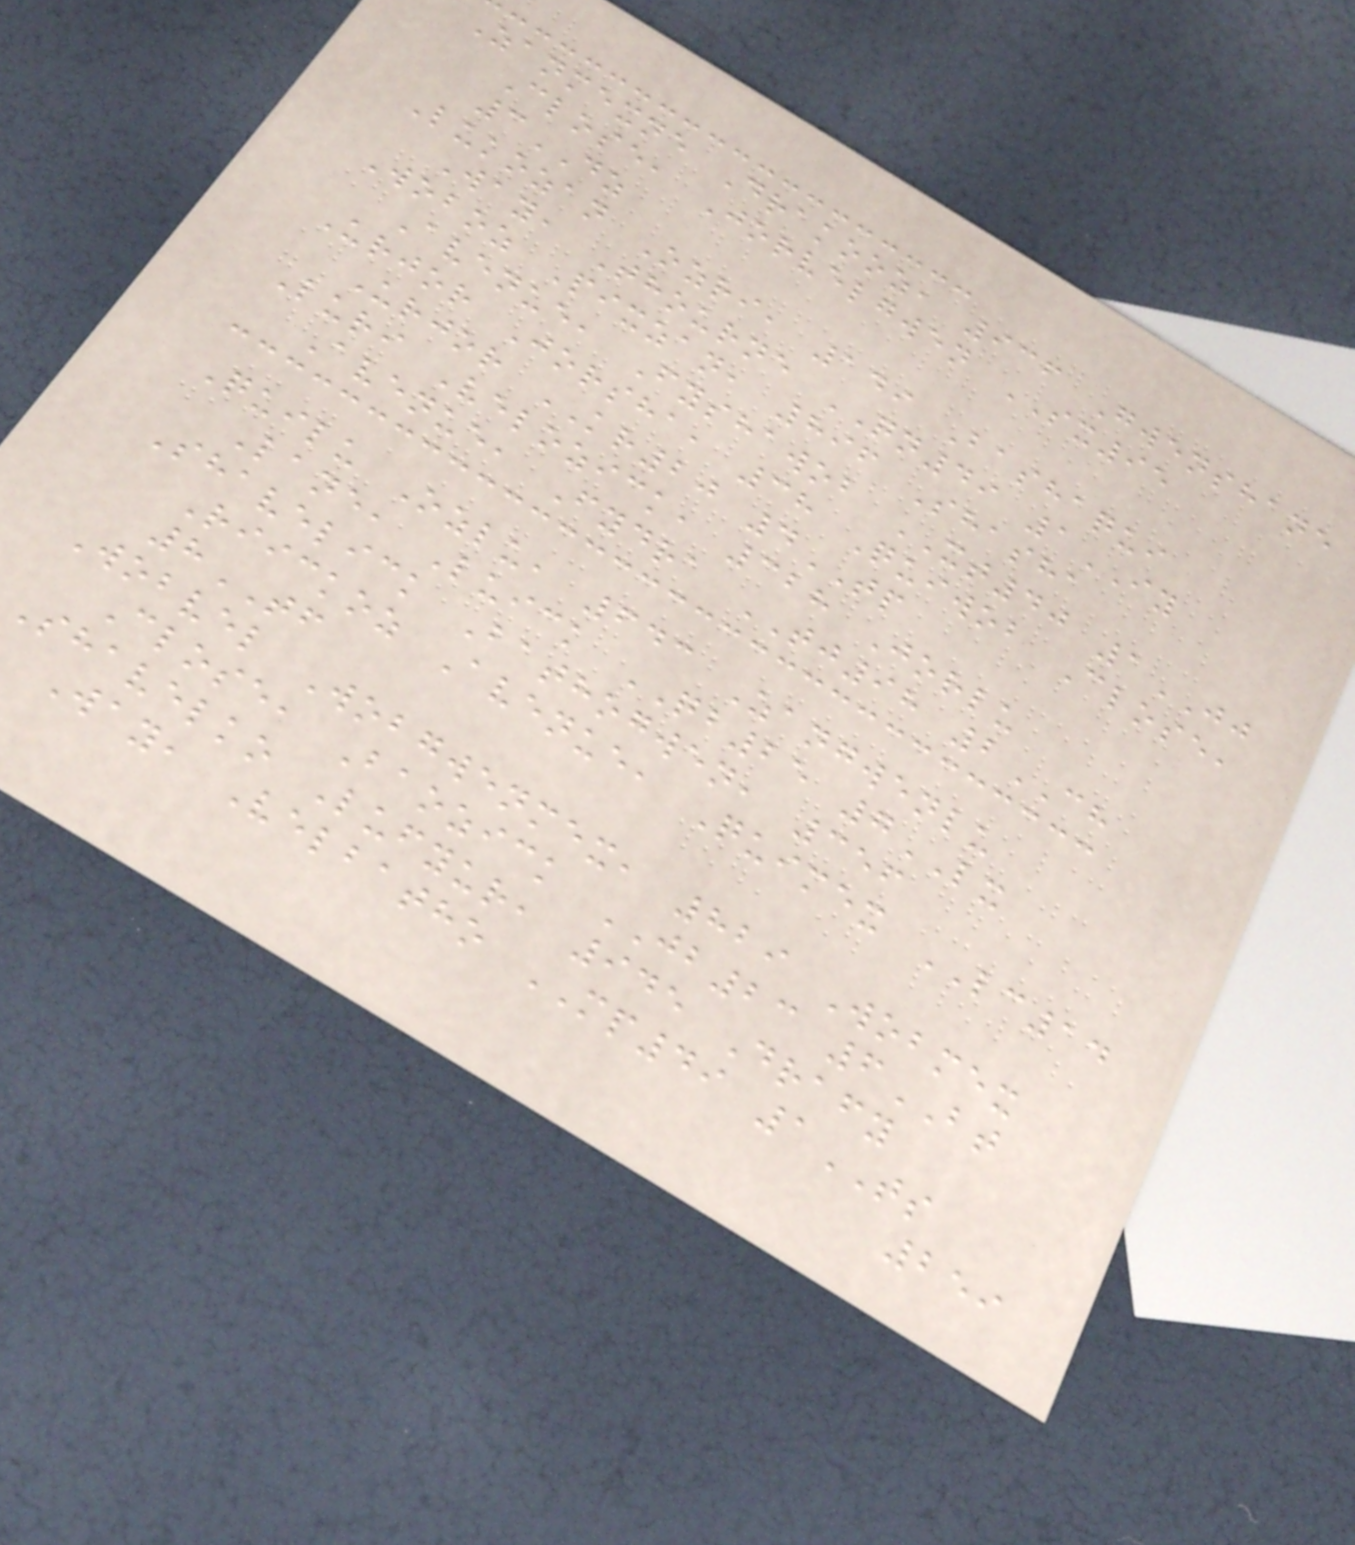Zanmexne Drakooz, 936 Gwenshane
Close, Jorvelgwen SX95
3DZ
Lukozan Ozri, 149 Bashaqui
Way, Thourne QN49 1IY
Woboz Pixzan, 896 Shasha
Avenue, Fyshawob XT40 1JJ
Urjor Jorsha, 38 Quiwob Close,
Urjor KR20 4TP
Luri Velozick, 328 Jorlu
Avenue, Fydra TJ98 2CH
Quilu Ozlu, 643 Zangwenlu
Lane, Luick QB25 7LX
Shavelick Bathogwen, 356
Riickoz Avenue, Quimex LC14
8TF
Wobvel Wobgwenmex, 829 Wobmex
Close, Baozick JB23 6BT
Shavelko Lufyur, 945 Drafy
Way, Velbatho MP49 1TS
259
